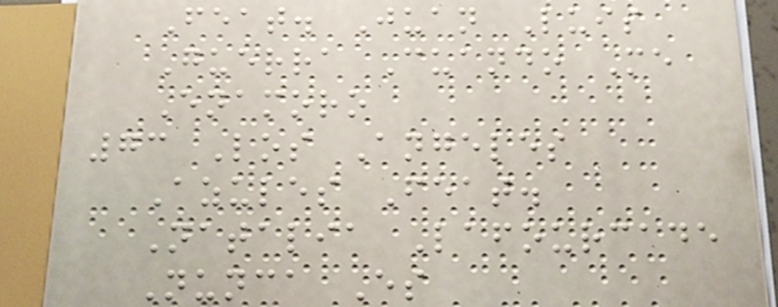Feat. Juan Luis
Guerra Cuando Me
Enamoro
73 Los Angeles
Azules Feat.
Natalia Lafourcade
Nunca Es
